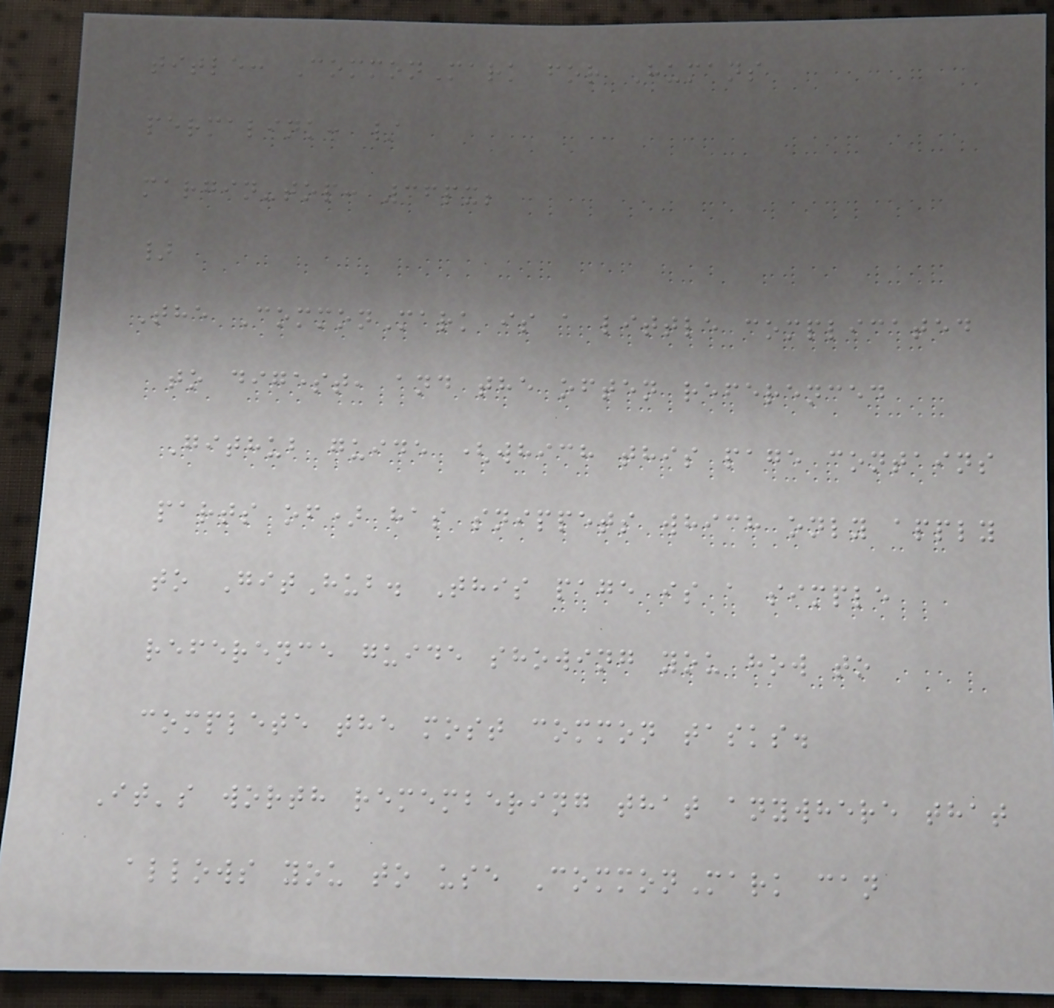title: CommonMark for Humans
permalink: /
margin-top: 36px;
}
The CommonMark is a little complicated
to digest, and the often referenced
Github guide (which this page contains
parts of) has snippets which only apply
to GitHub. This page is a simple
reference guide showing you how to
complete the most common tasks.
It's worth remembering that anywhere that
allows you to use CommonMark can
